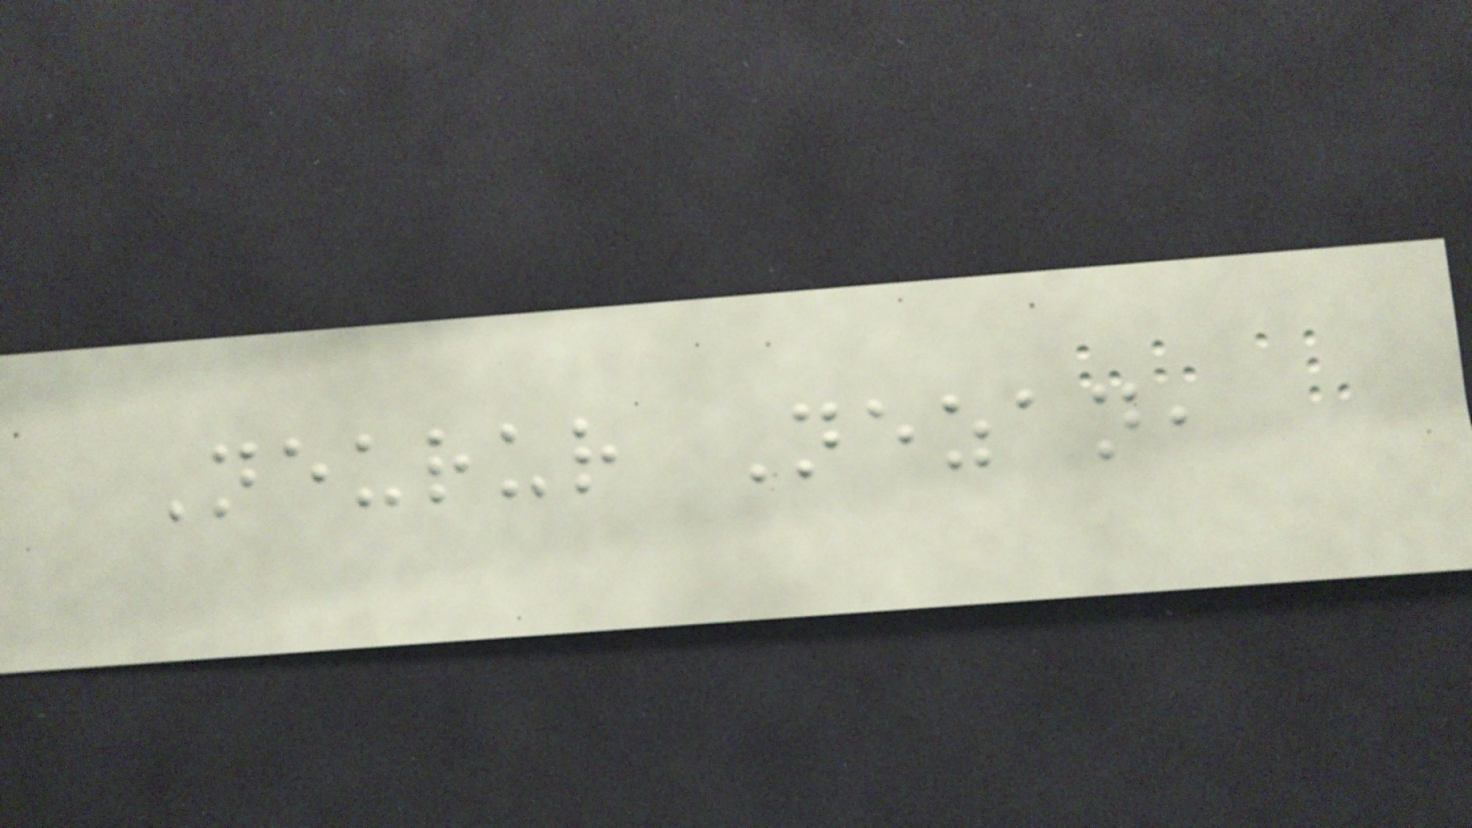Neurur Nezan,
